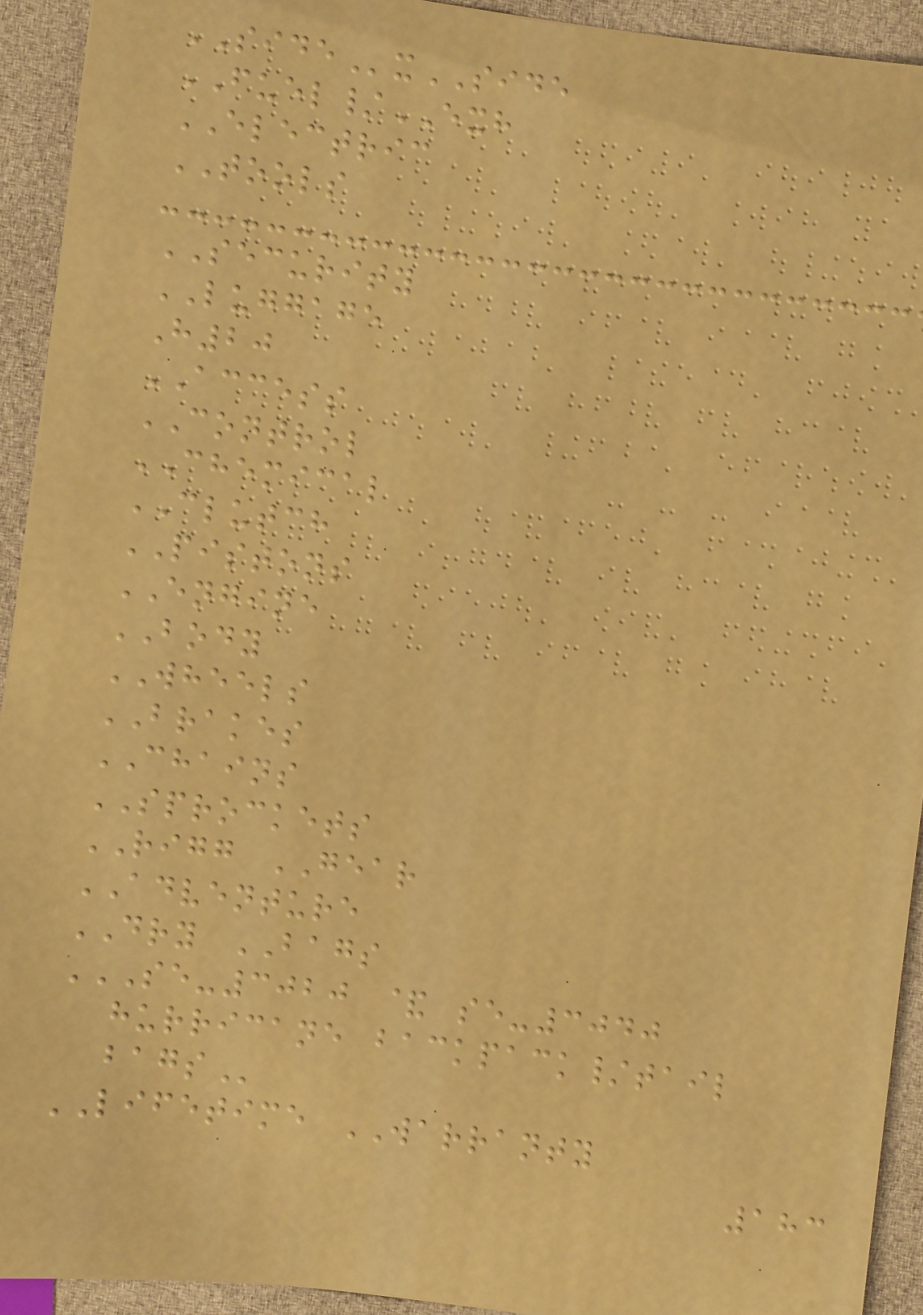SIDExSIDE
FUEL/EXH
ELECTRIC
TOOLS
SECURITY
LUGGAGE
H20
ACCESS
CONTROL
CHEMICAL
CLUTCH
PISTONS
ENGINE
BODY
WHEELS
BRAKES
CHAINS
SPROCKETS
RIGG GEAR
ADVENTURE
DRY BAGS
SE-3020 & SE-3040
HURRICANE BACKPACK/TAIL
BAGS
LIFETIME WARRANTY
183
